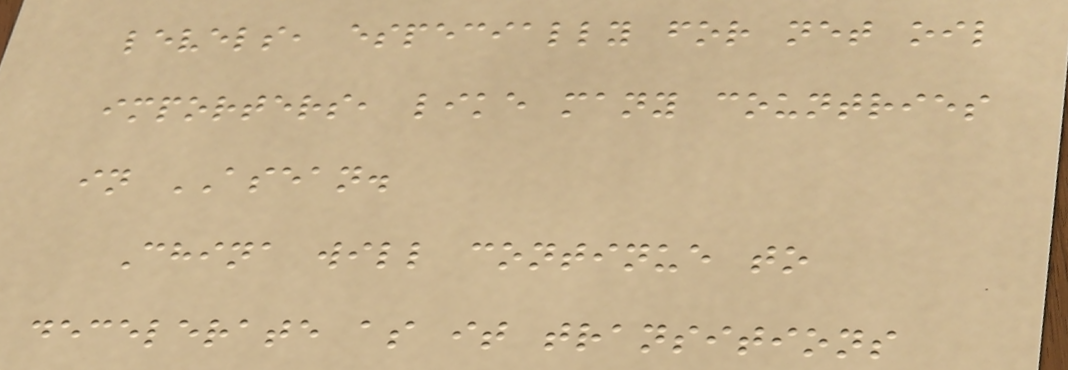levels, especially for net oil
importers, like many countries
in ASEAN.
China will continue to
decelerate as it transitions
